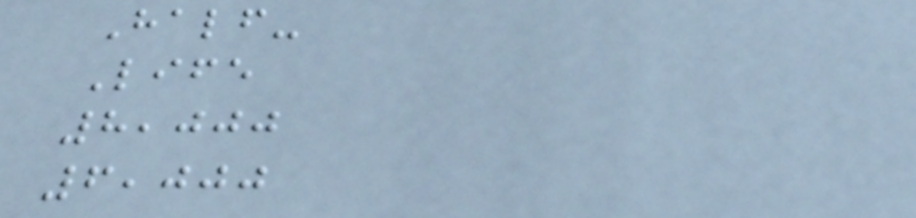Half-
Life
8,000
6,000
